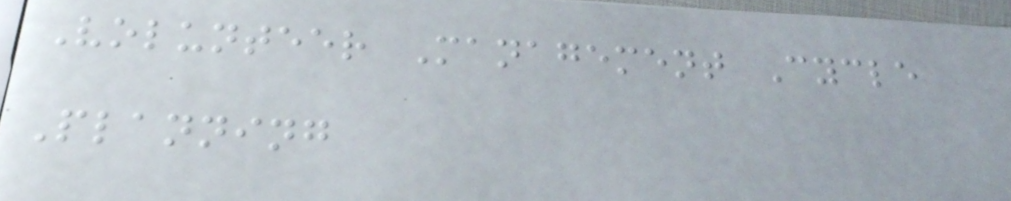Volunteer Management Cycle
Planning
